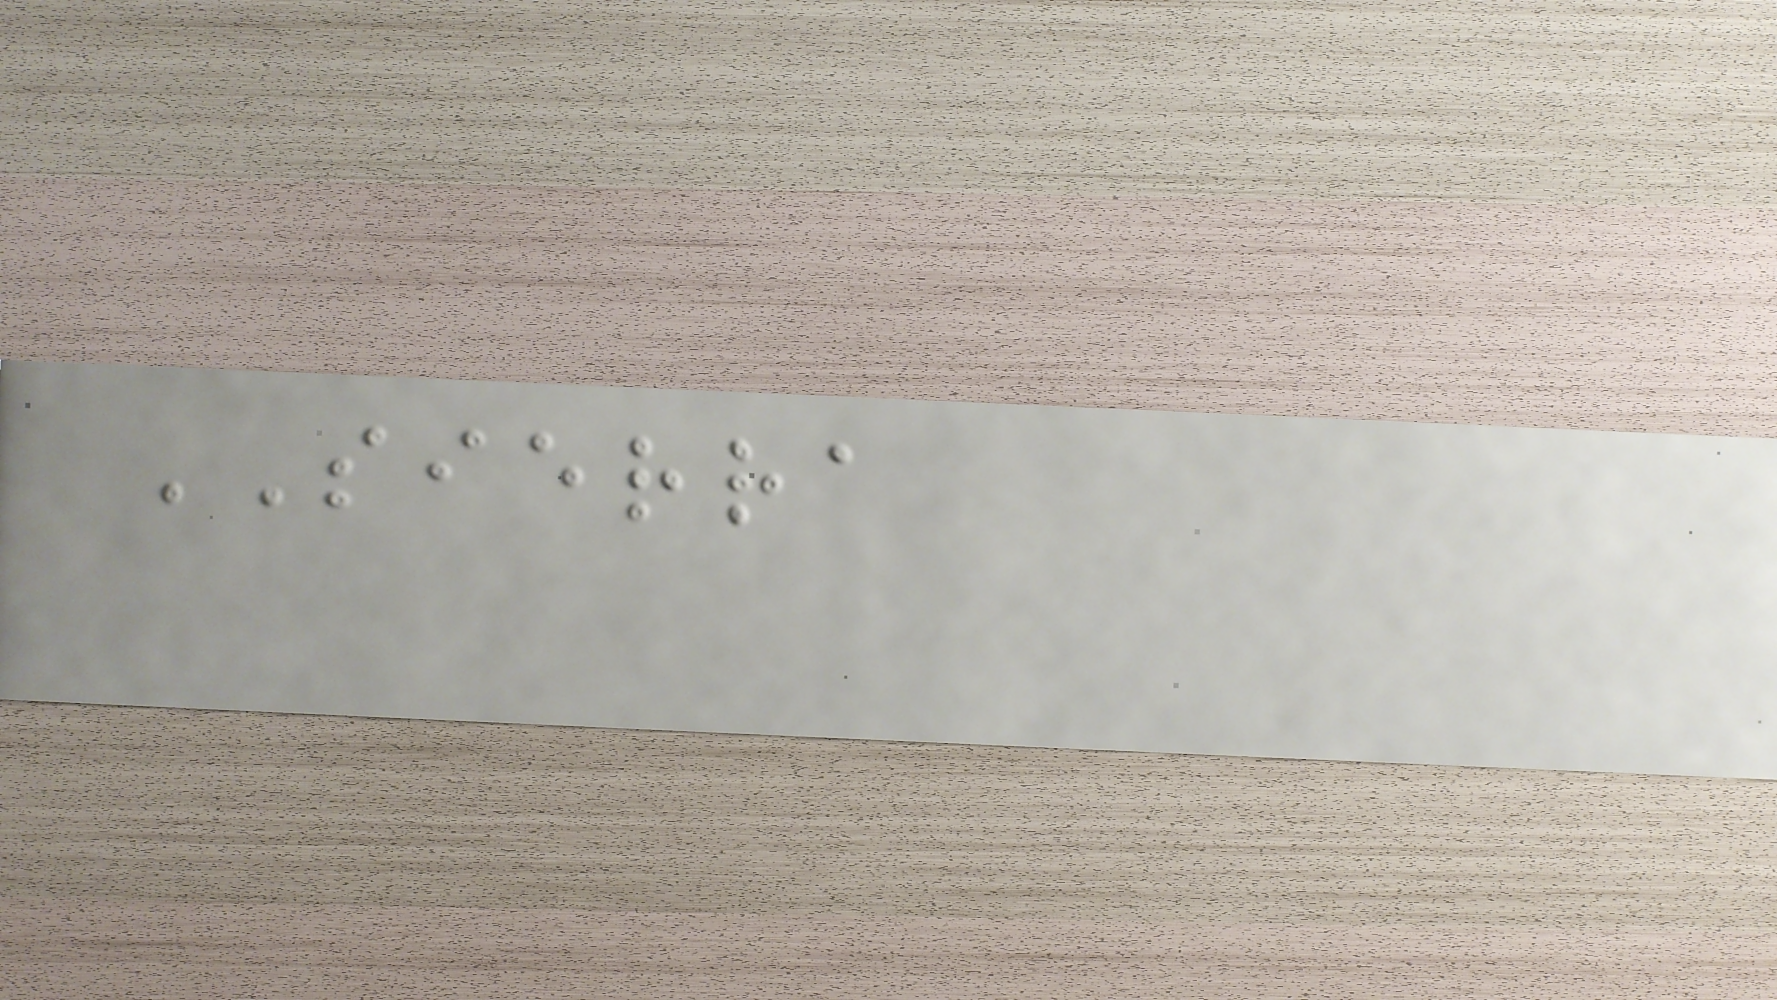SIERRA
